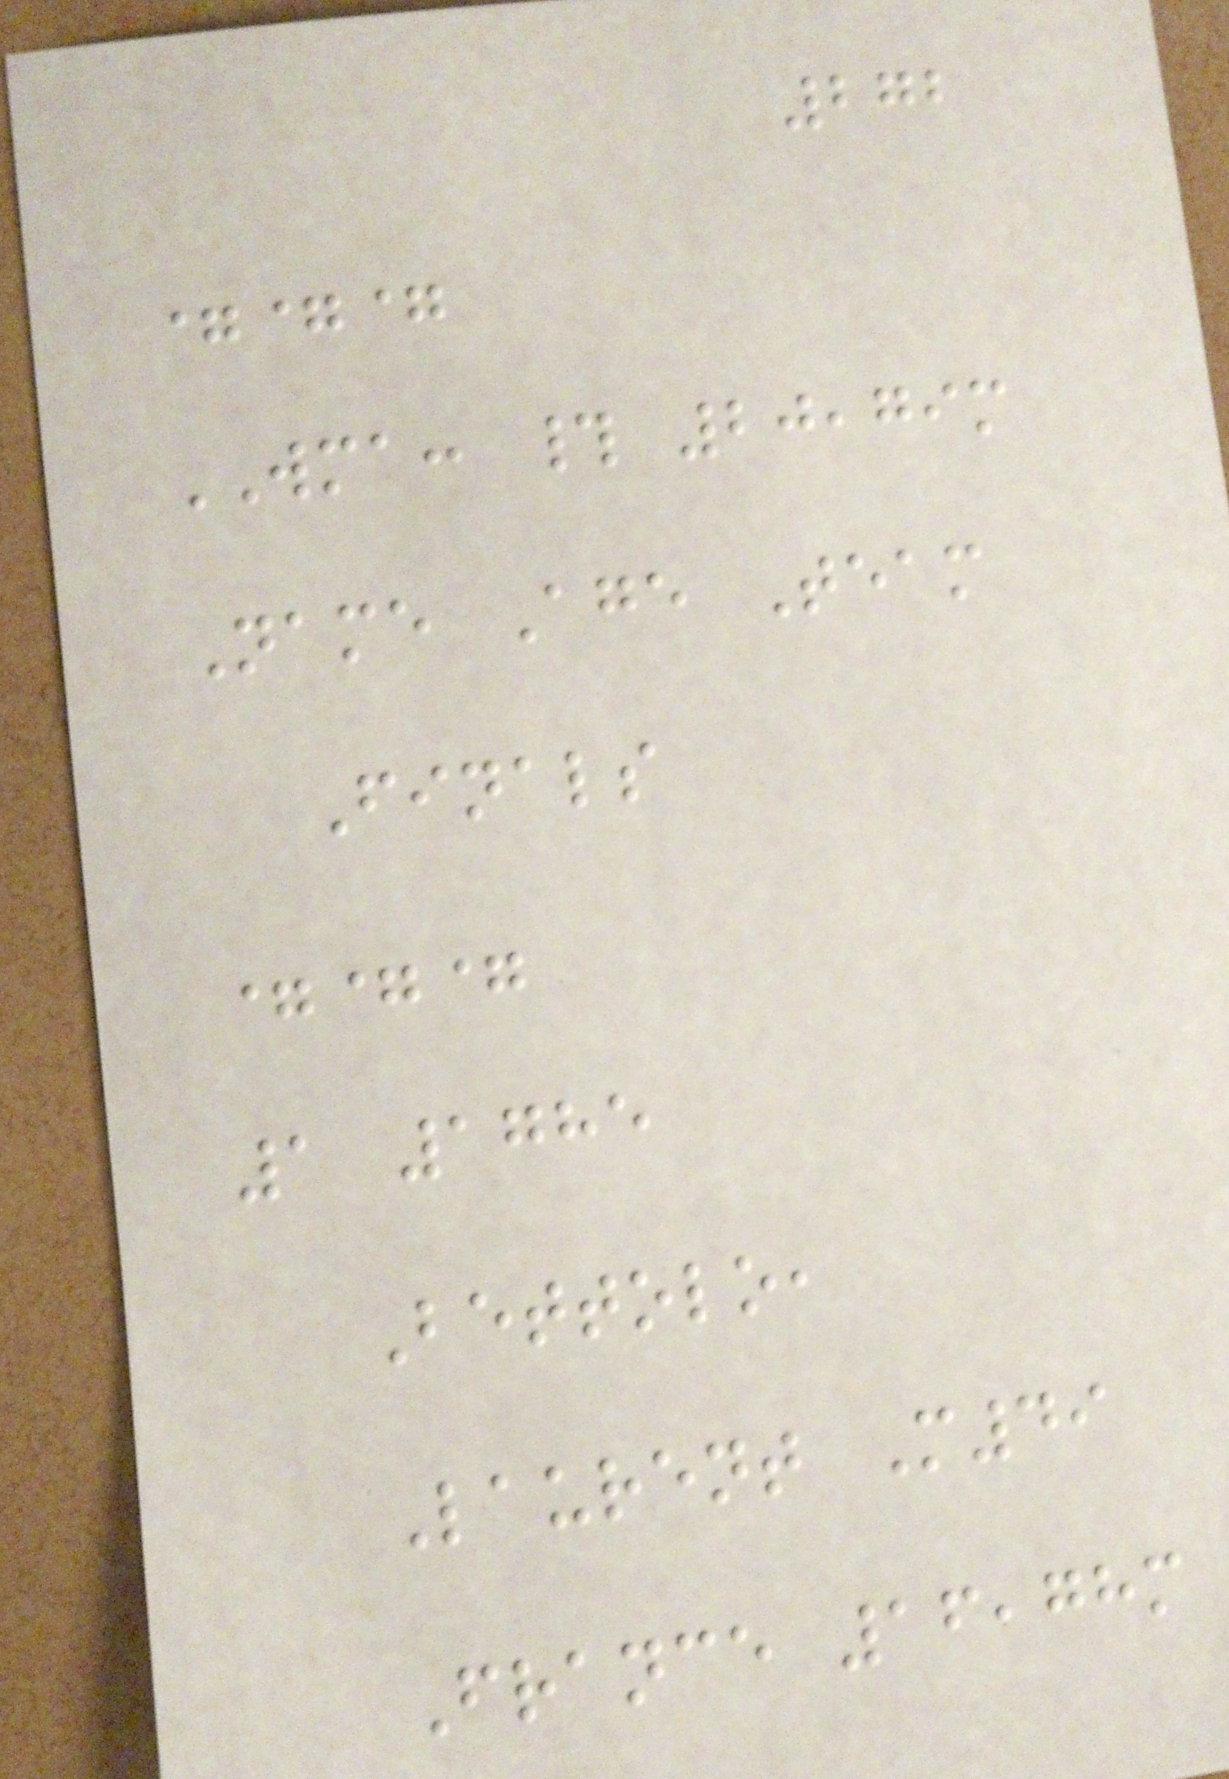272
===
WMA: # 20,79m
Name Age Team
Finals
===
1 1785
Bettolo,
Laurent M49
France 16,78m
